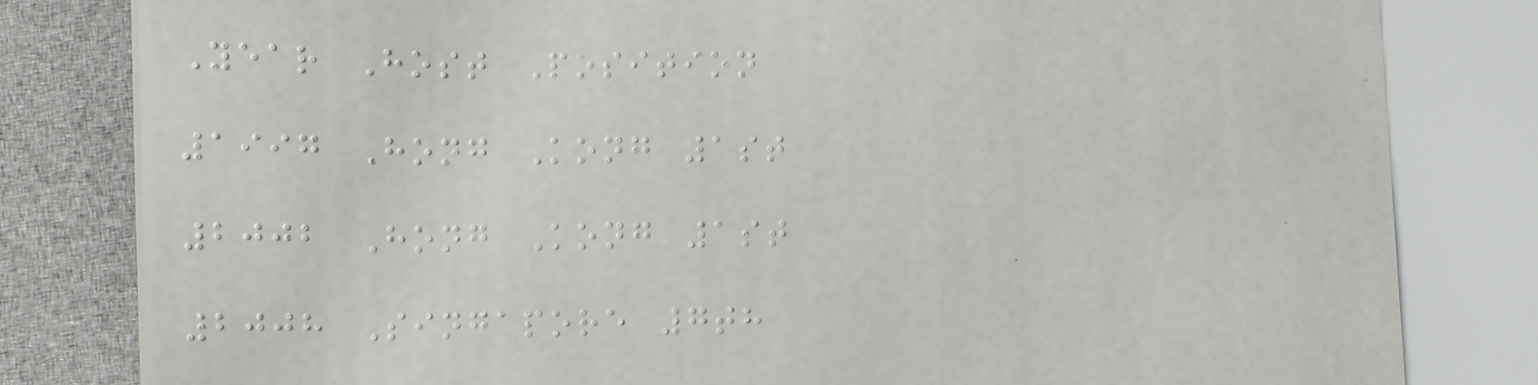Year Host Position
1997 Hong Kong 1st
2002 Hong Kong 1st
2008 Singapore 7th
